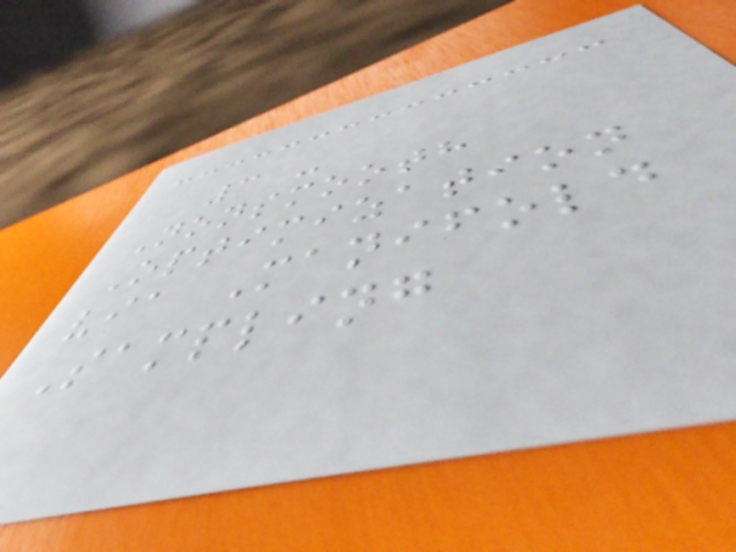3 -
Nonsmooth
Optimization
via Manifold
Sampling
